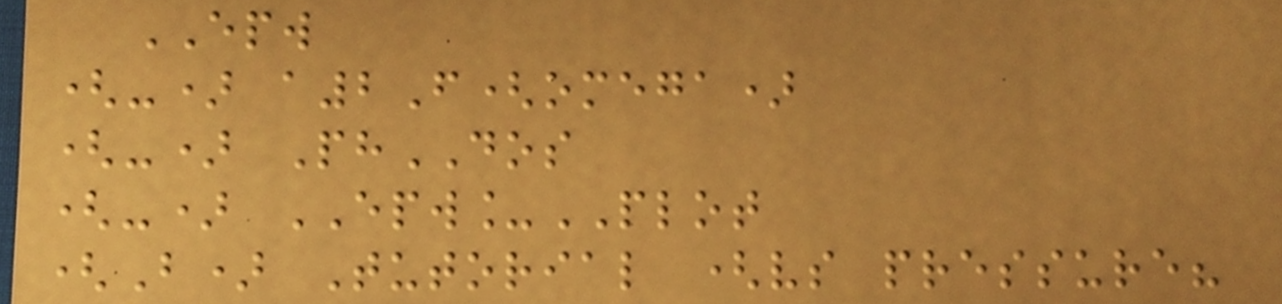EPW
(-) a2F(omega)
(-) PhDOS
(-) EPW_PLOT
(B) Tutorial (vs pressure?
